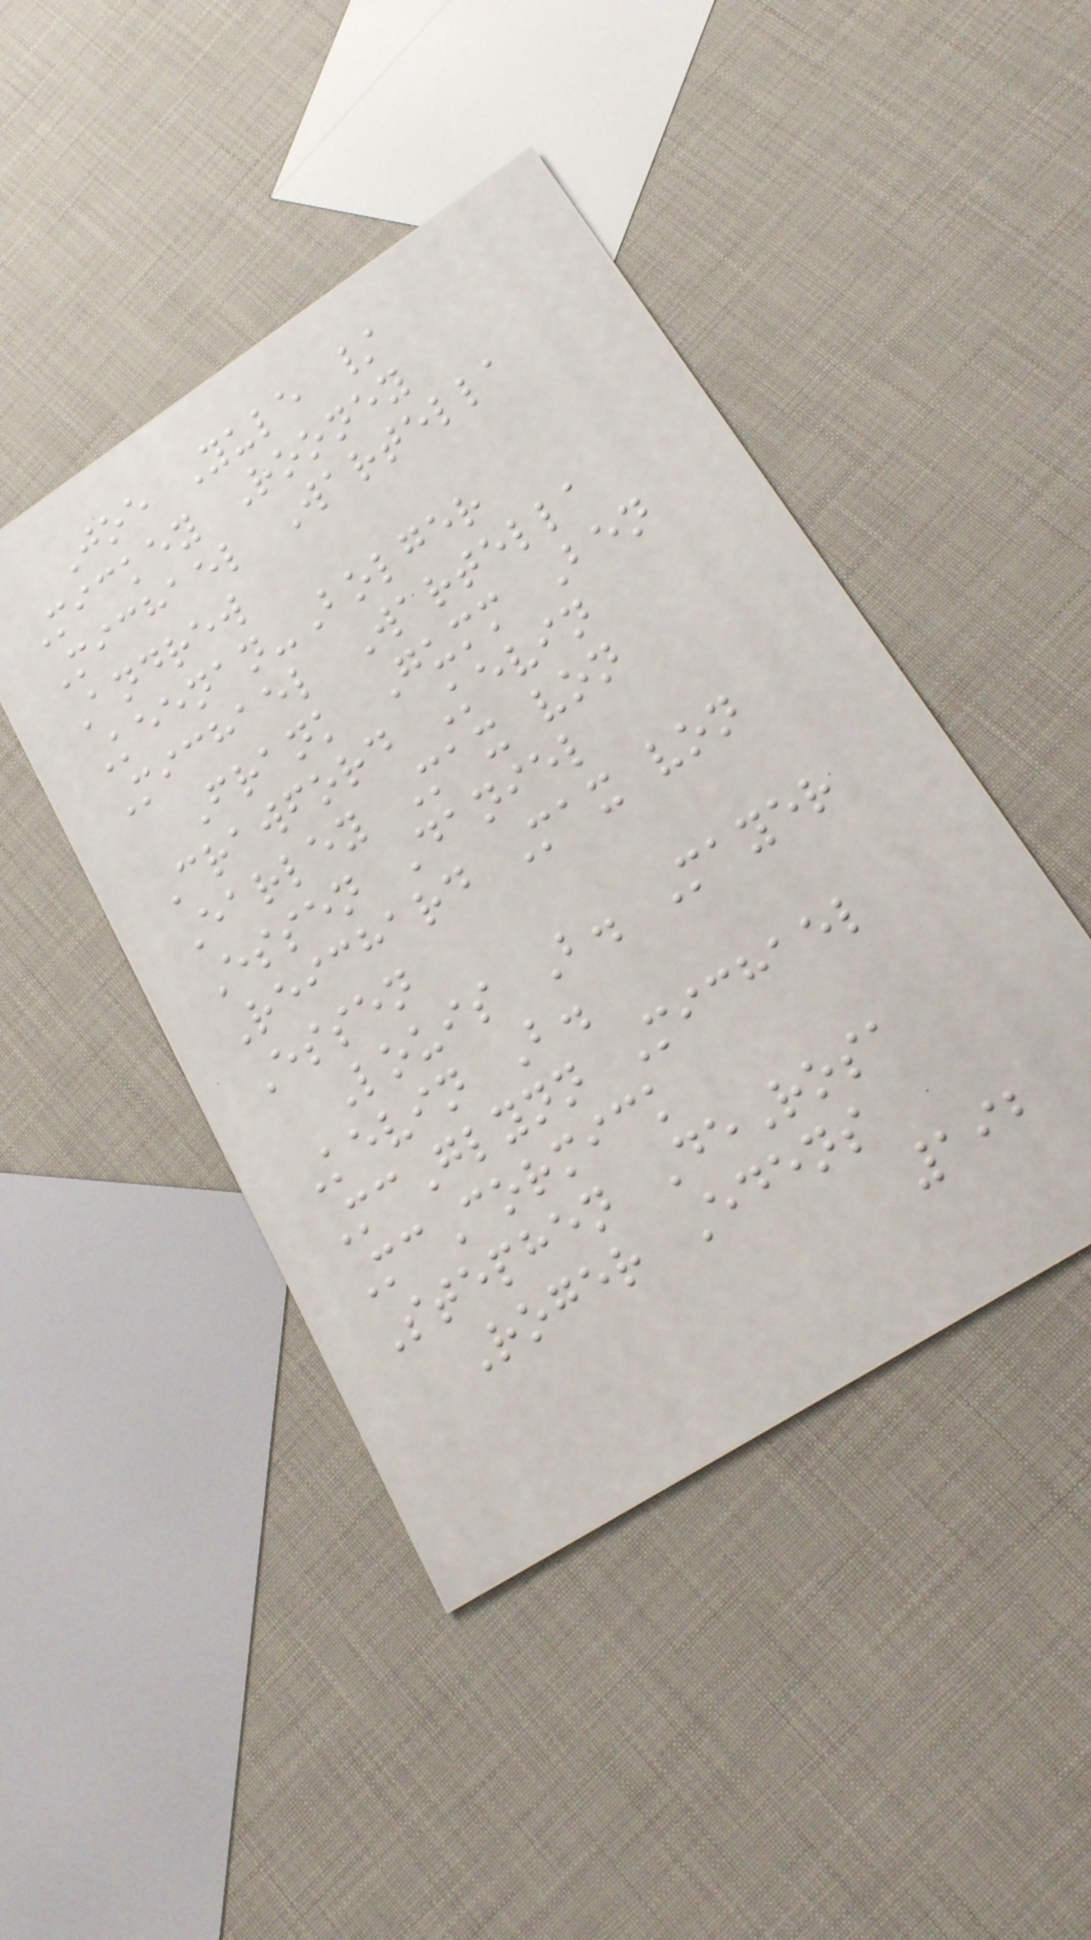Joe Yule /
Mickey Rooney
Michael Wartella
Andrew
Keenan-Bolger
Michael Wartella
Frank Gumm Ben
Crawford Kevin
Earley Max von
Essen Daniel
Reichard Max von
Essen
Louis B. Mayer
Kevin B.
McGlynn Michael
McCormick
Stephen DeRosa
Roger Edens
192
